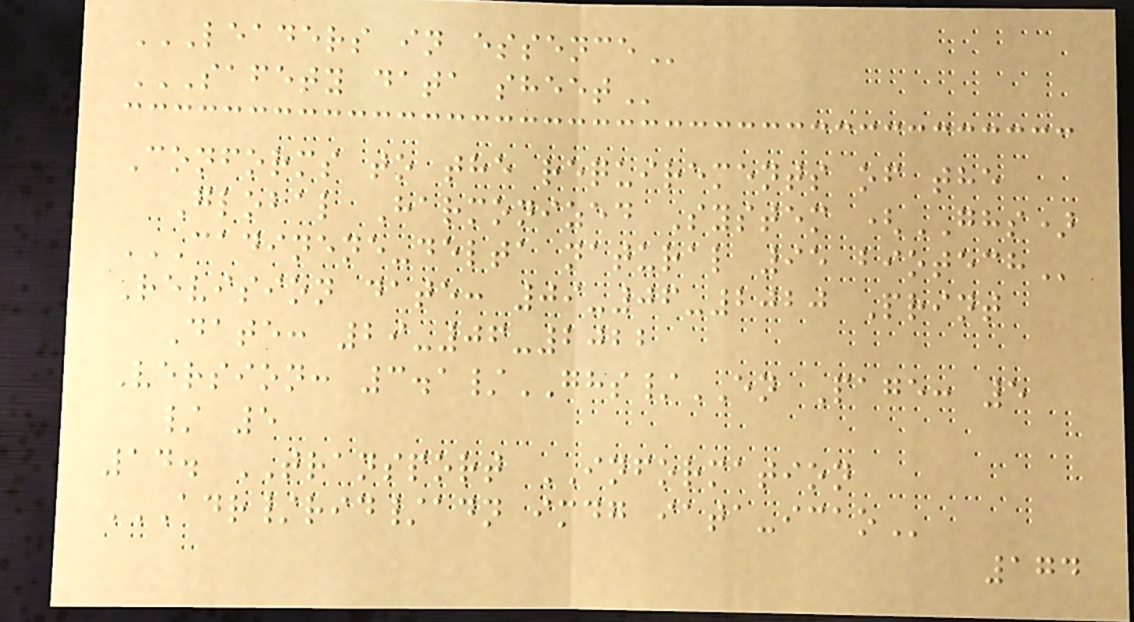LEADERS IN ESSENCE
SAFETY DATA SHEET
Conforms to the requirements of the
Global Harmonized System (GHS)
CADINENE-DELTA NATURAL 95 BIOTECH
Revision date: 09-06-2020 Print
Date: 29-06-2022
Version: 3.1/GHS/EN Page: 5
/ 5
14. TRANSPORT INFORMATION
ADR/RID/ADN IMDG IATA-ICAO
174
